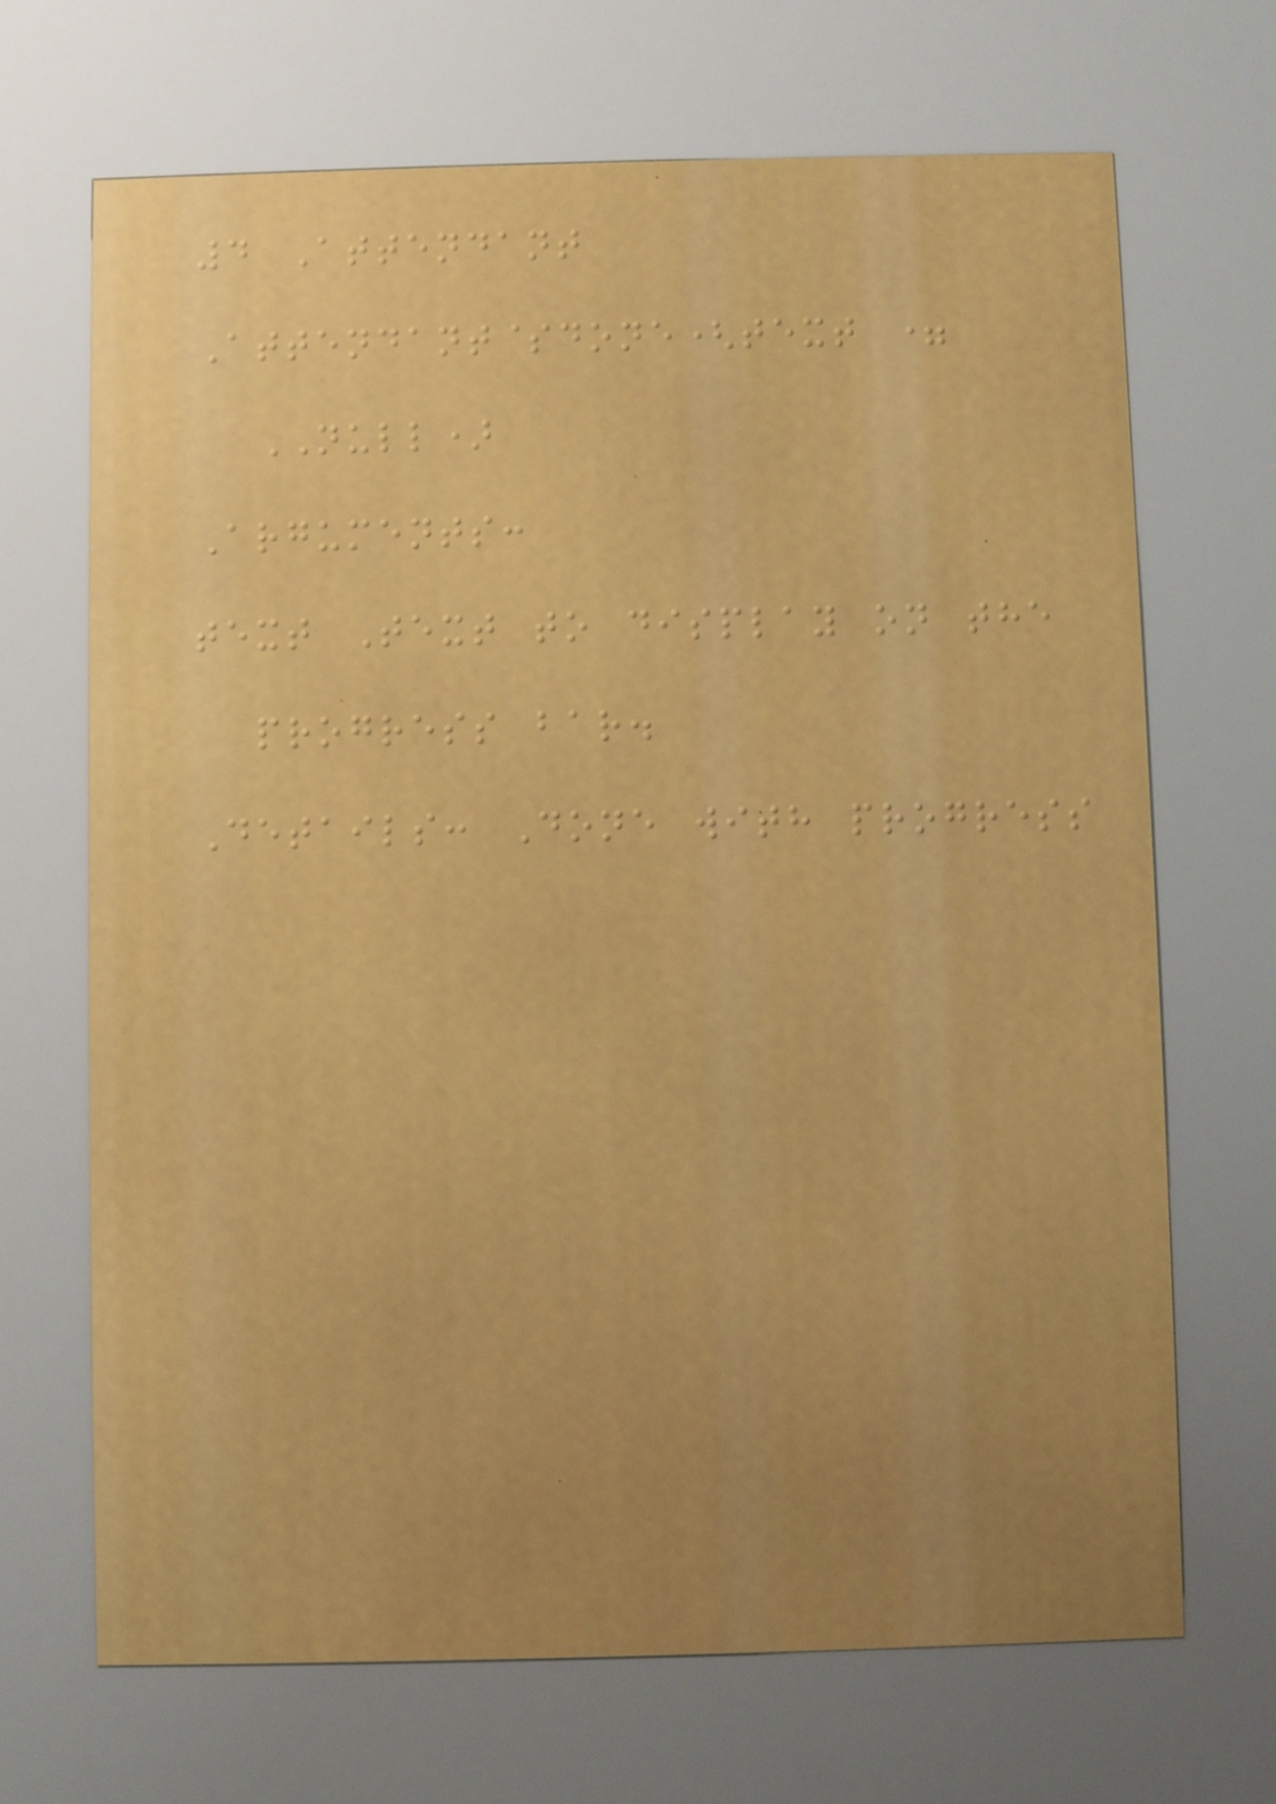4 Attendant
Attendant$done(text =
NULL)
Arguments:
text Text to display on the
progress bar.
Details: Done with progress
